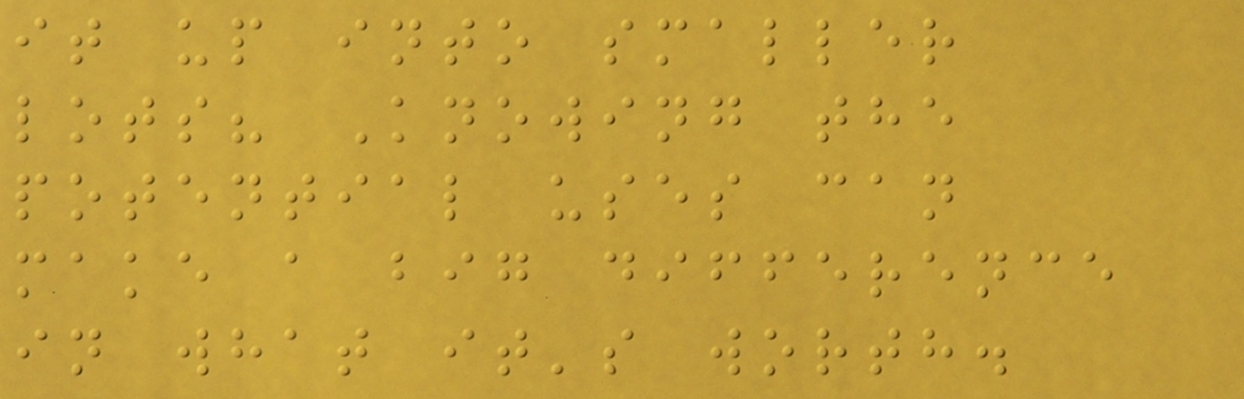it up into smaller
lots? Knowing the
potential uses can
make a big difference
in what it's worth.
